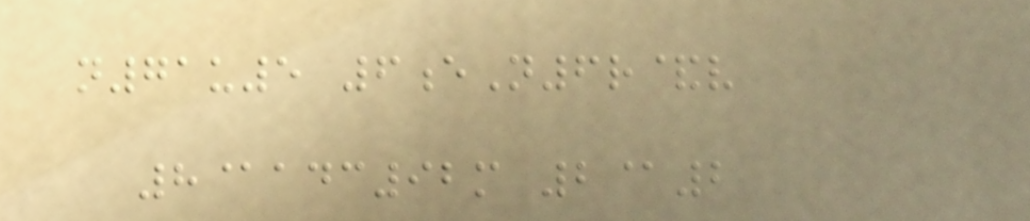n71u5 6eN6r&v
8@adc92m 2@2
